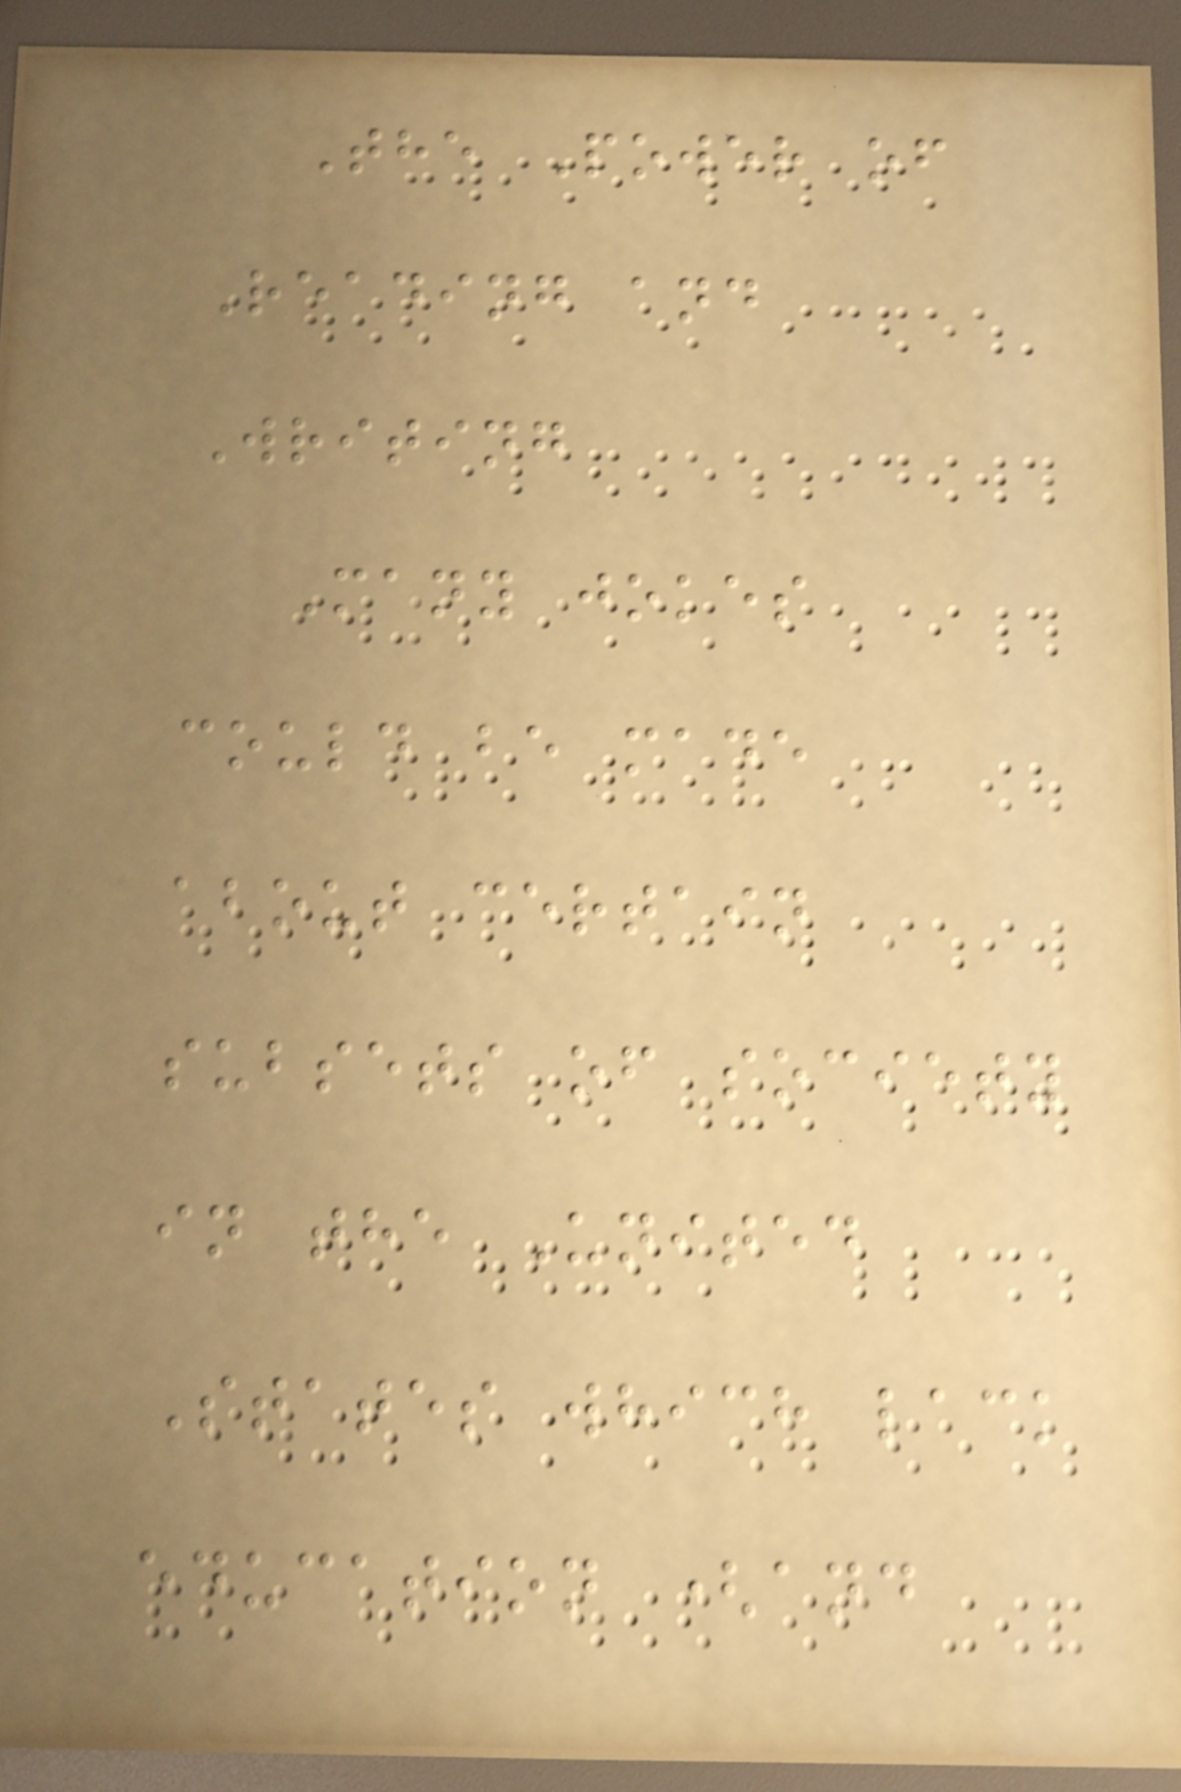The Power of
Reading and
Writing
Many jokes
could be made
about certain
subsets of society
in the United
States which lack
education (and
